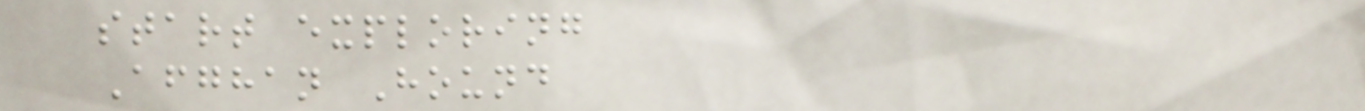start exploring
Afghan Hound
